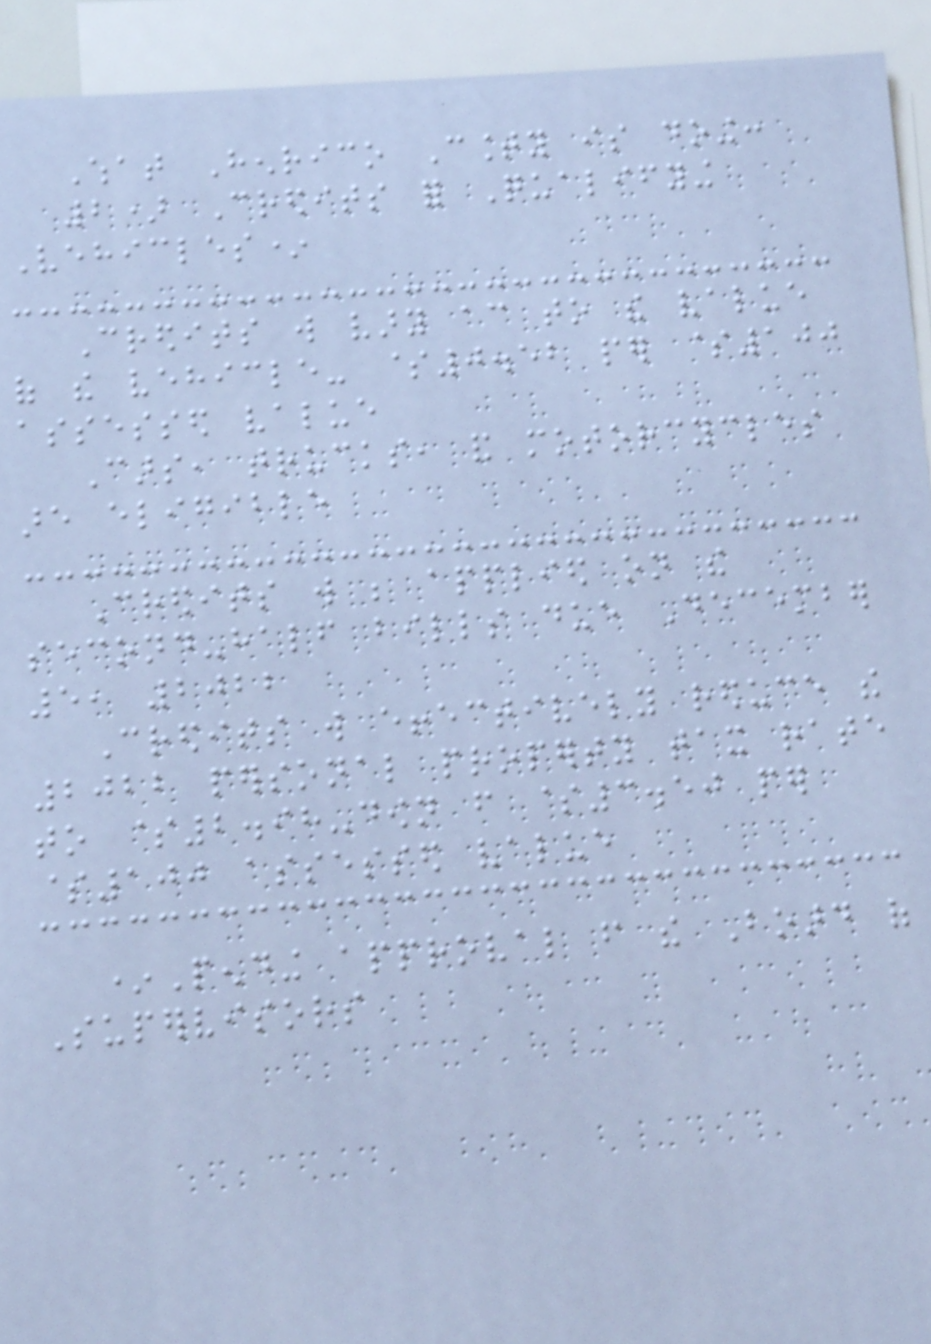What Henrico County is doing:
2) Credits for Qualifying
Vehicles*
Credits will vary according to the value
of the vehicle- $0.52 per $100
assessed value
Cars, trucks, and motorcycles
are eligible
Credits will be applied on the
second-half bills due December
5, 2022
Credits will effectively reduce the
2022 personal property tax rate
to $2.98-down from $3.50 per
$100 assessed value
*Pending approval from the Board of
Supervisors
